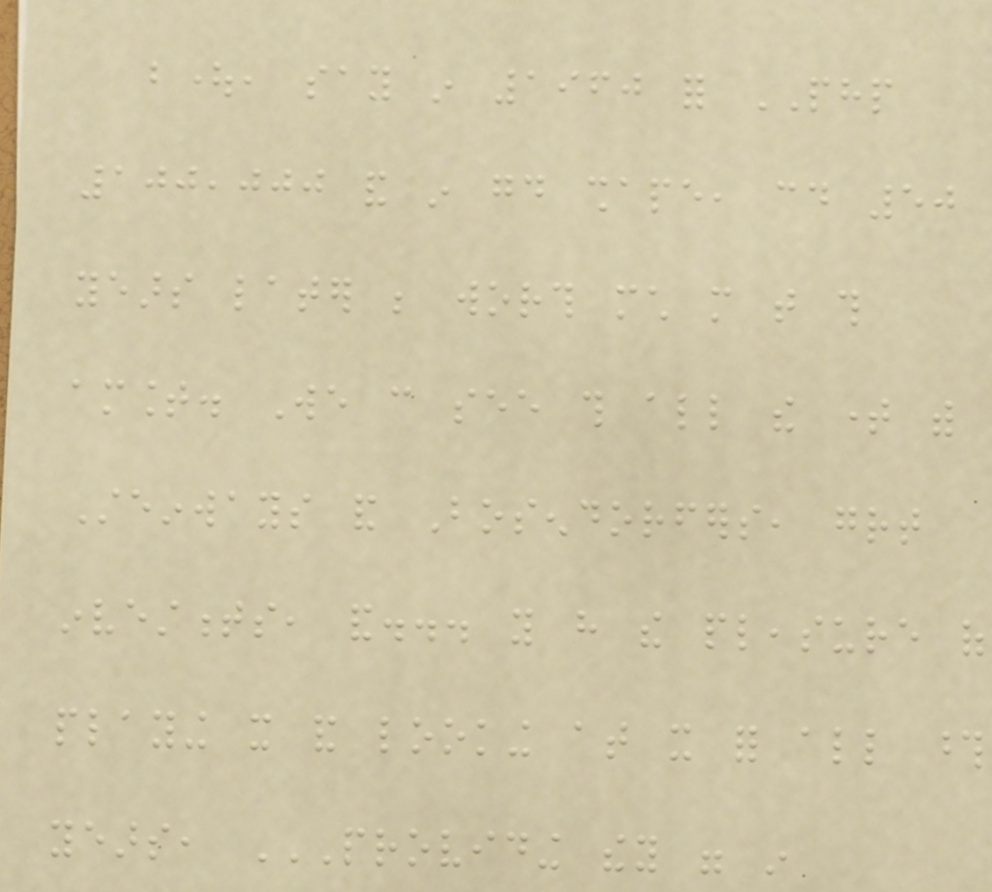bought, say in 1960 for PHP
100,000 and in good shape, could 50
years later be worth much more that this
amount. We can see this all the time with
Steinways and Bosendorfers, great
investments, and... you have the pleasure of
playing it and looking at it for all those
years, PROVIDING THEY WERE IN
